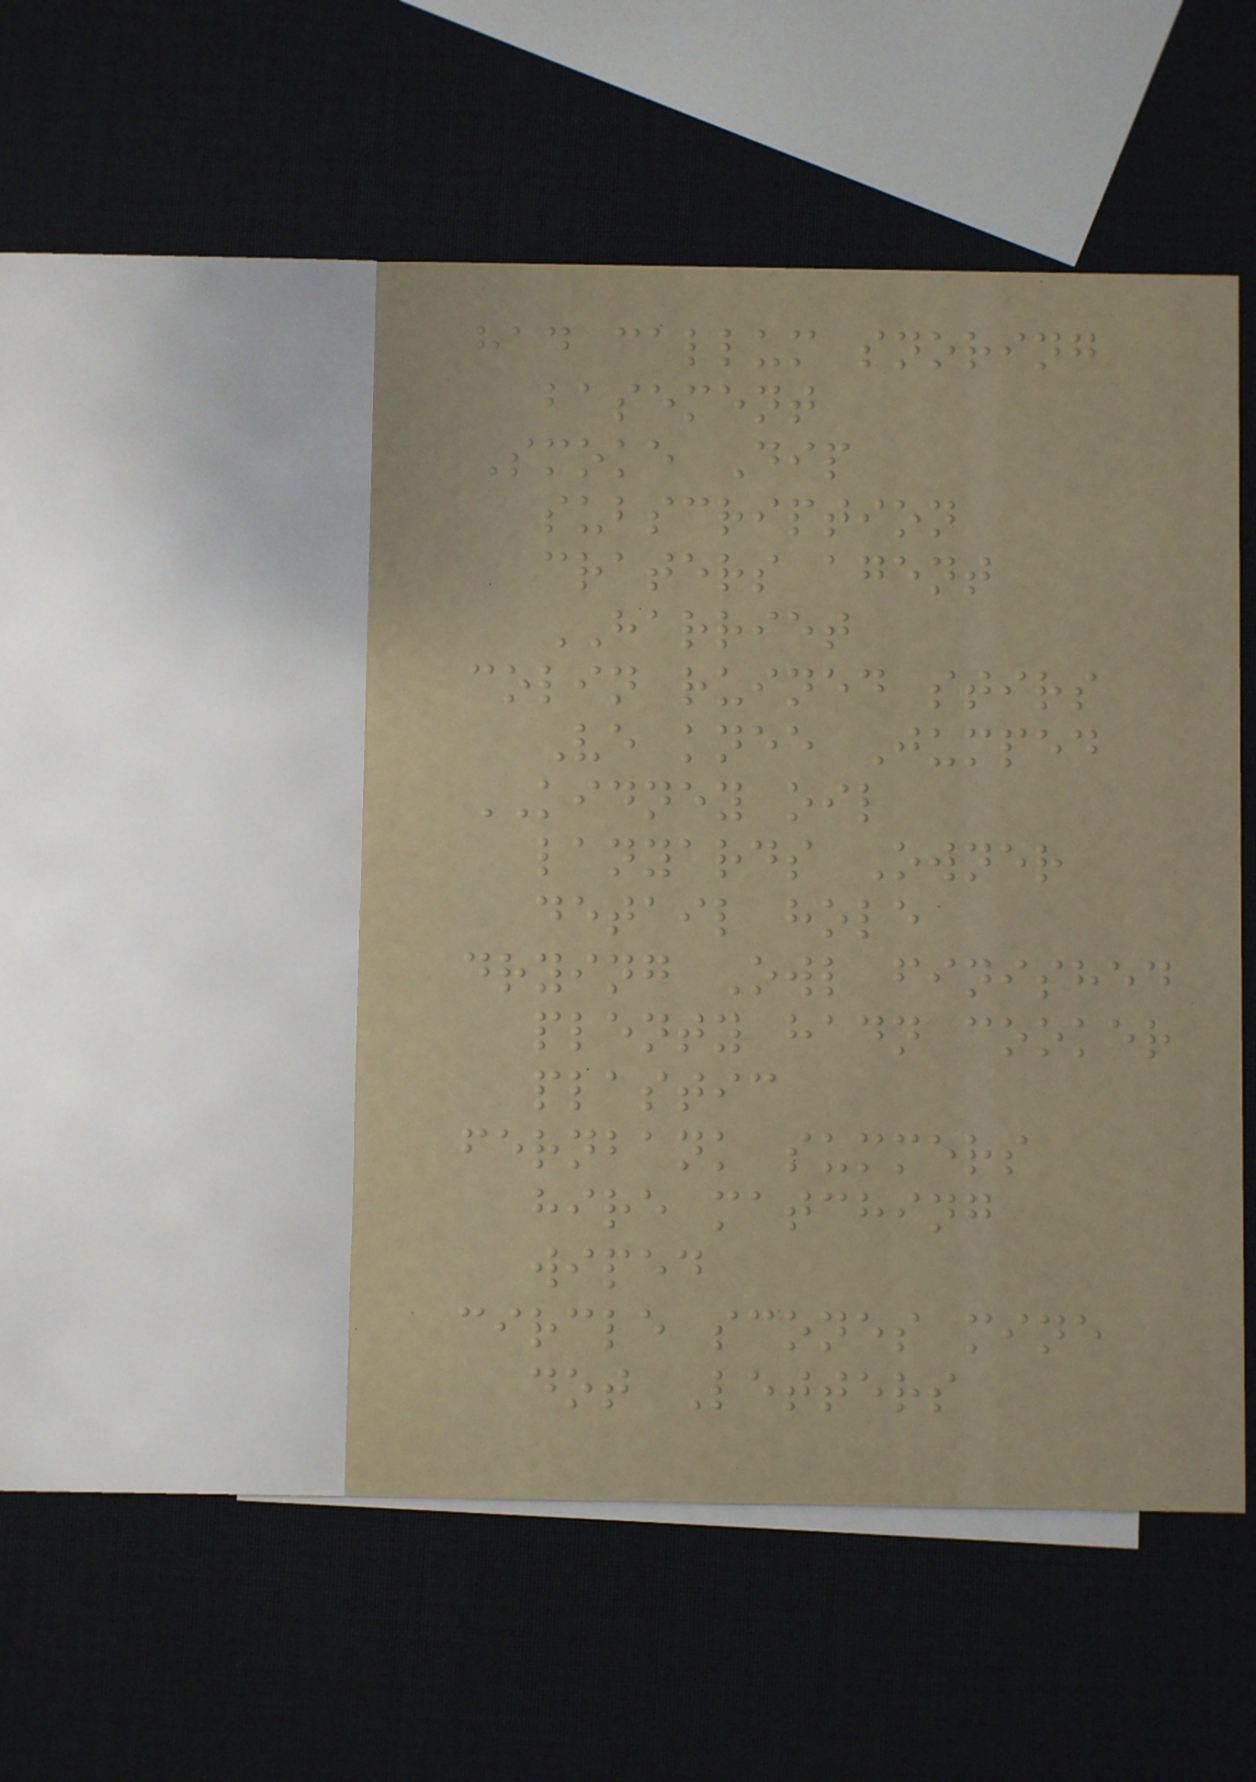had callum snoring
basement
Smoke Dip
subscription
craters agent
HARRIET
colin ruined stirs
Ve knee Jumped
KIDNEY oil
lanyards Owner
detail hole
drying Owl finished
plenty hadn cooker
plastic
fernbank summers
hire matching
wiped
circle scones mine
dot Letters
